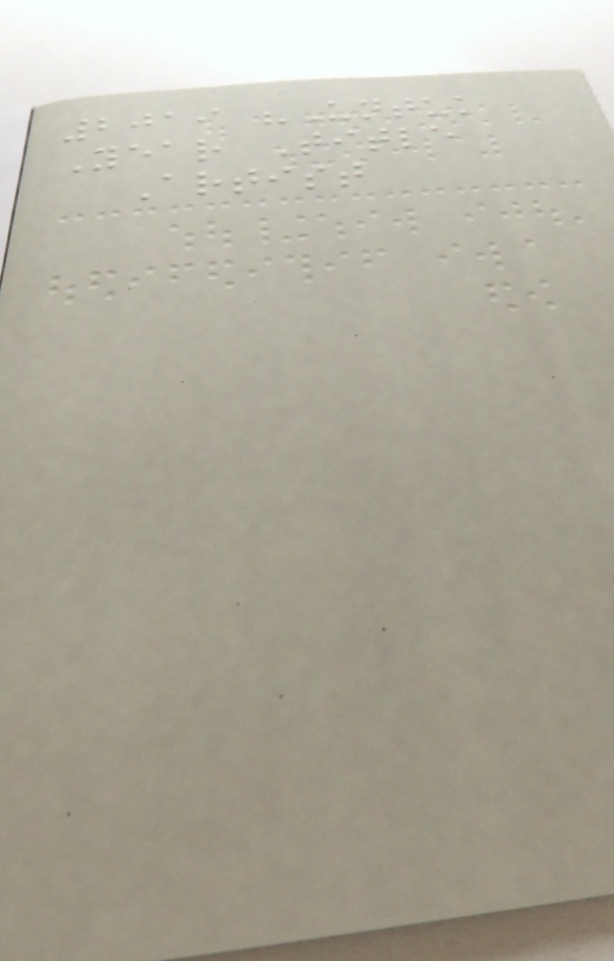2019 "Untuk
Year Title
Artist
